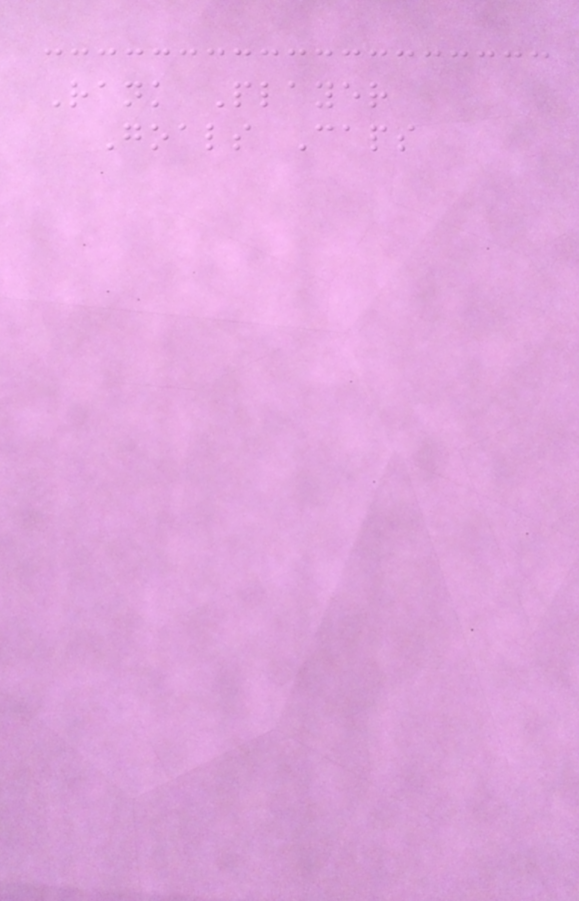Rank Player
Goals Caps
